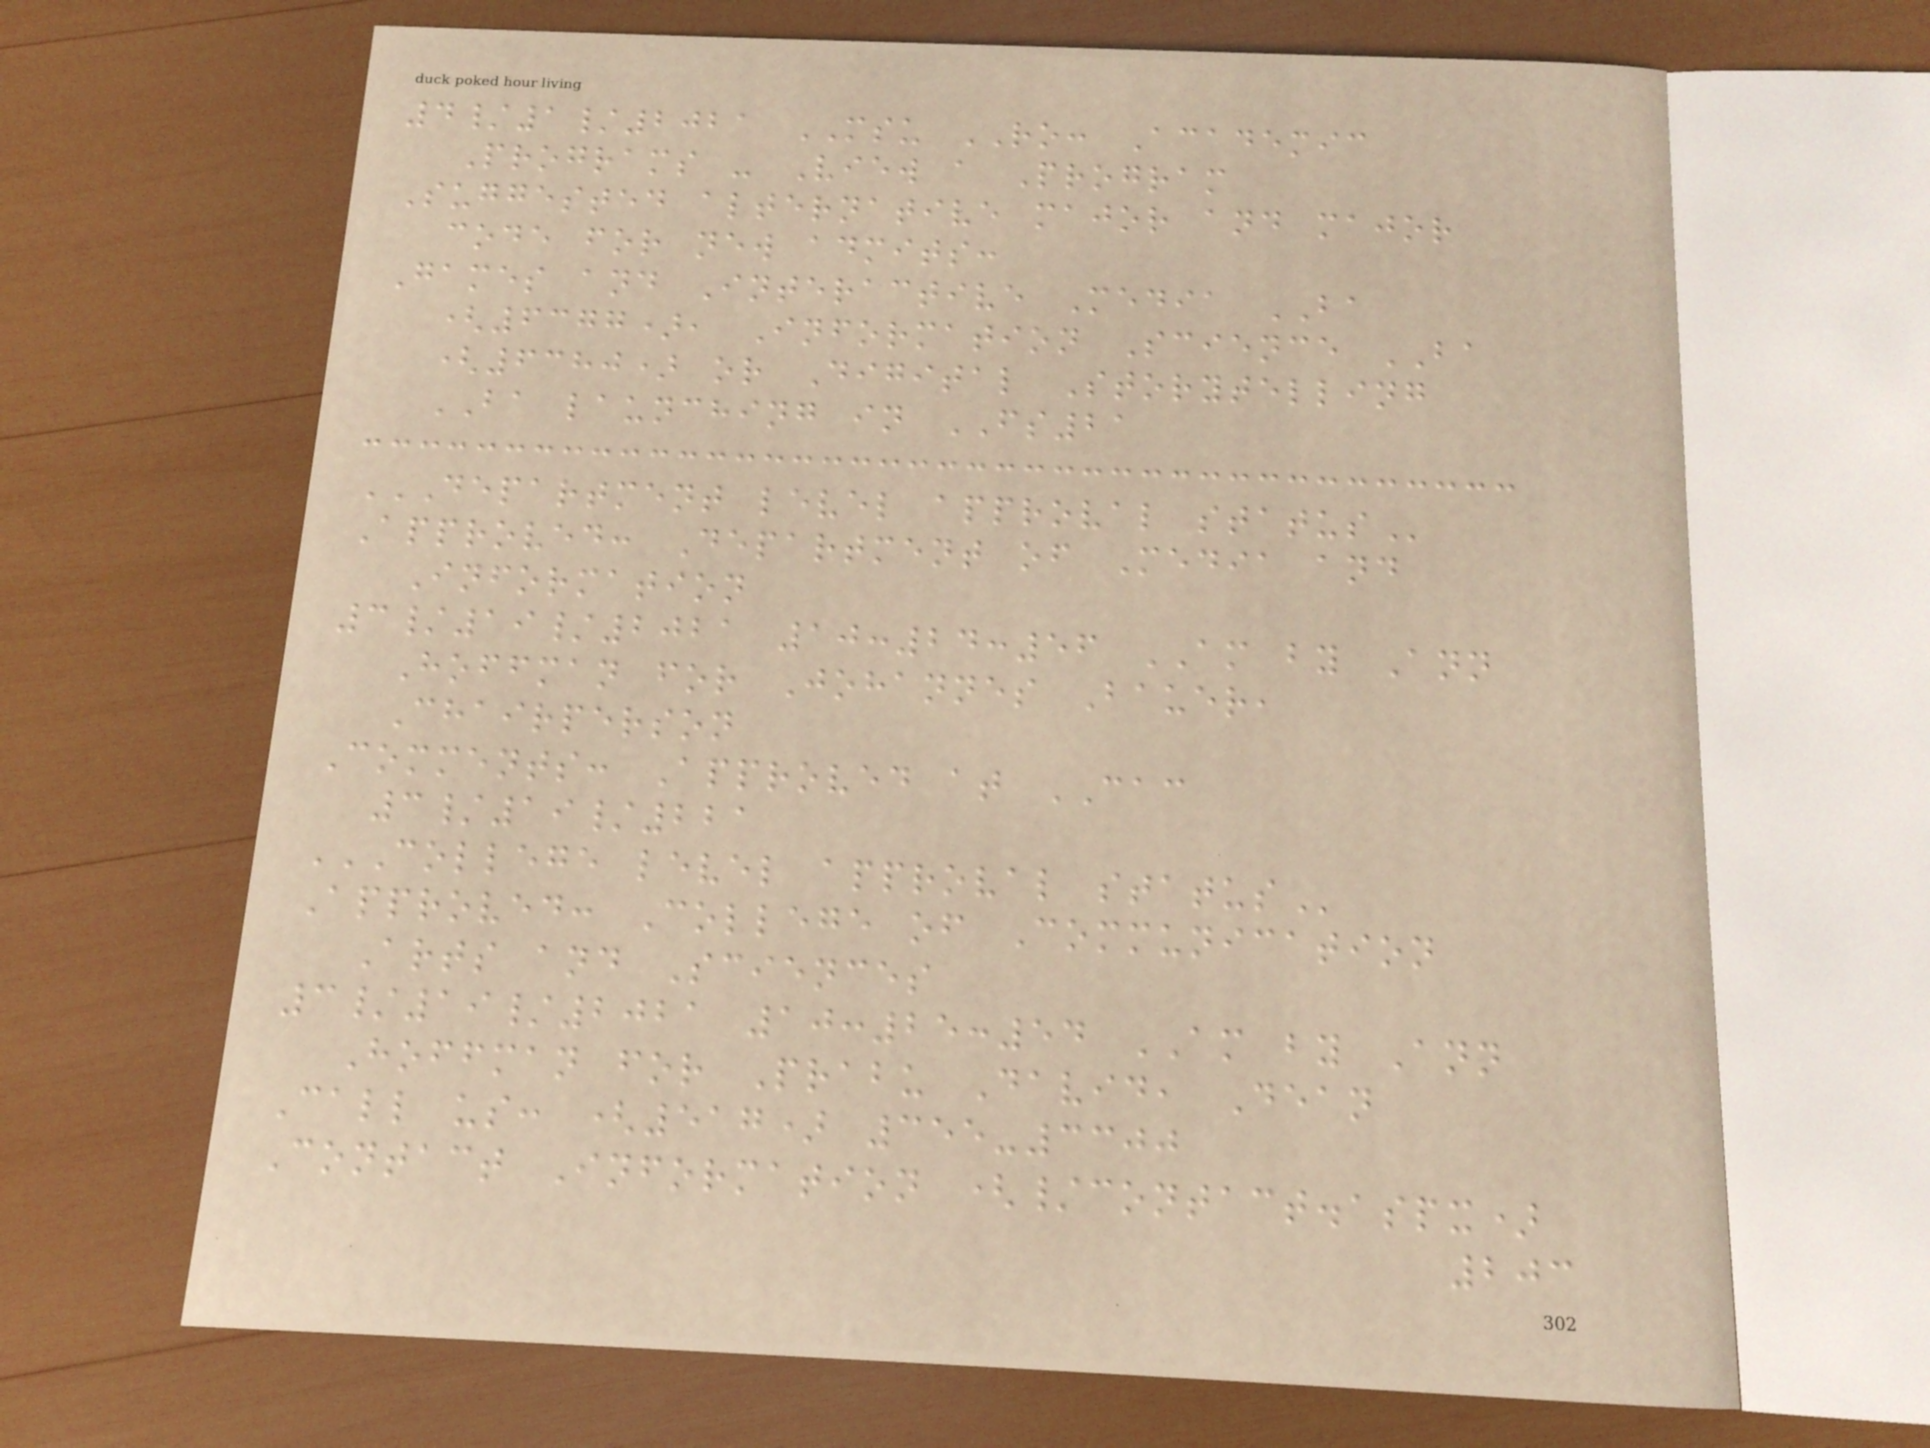4/1/2021 MSU RO: Academic
Programs - View a Program
Suggested alternative major and major
code for new admits:
Games and Interactive Media BA
(6377), Information Science BA
(6380) or Digital Storytelling
BA launching in FS21
DEPARTMENT LEVEL APPROVAL STATUS
Approved: Department of Media and
Information
3/19/2021 10:24:56 AM by Ann
Hoffman for Johannes Bauer,
Chairperson
Comments: Approved at CAC
3/19/221
COLLEGE LEVEL APPROVAL STATUS
Approved: College of Communication
Arts and Sciences
3/19/2021 10:25:54 AM by Ann
Hoffman for Prabu David, Dean
Call us: (517) 355-3300
Contact Information (/contact.aspx)
203
